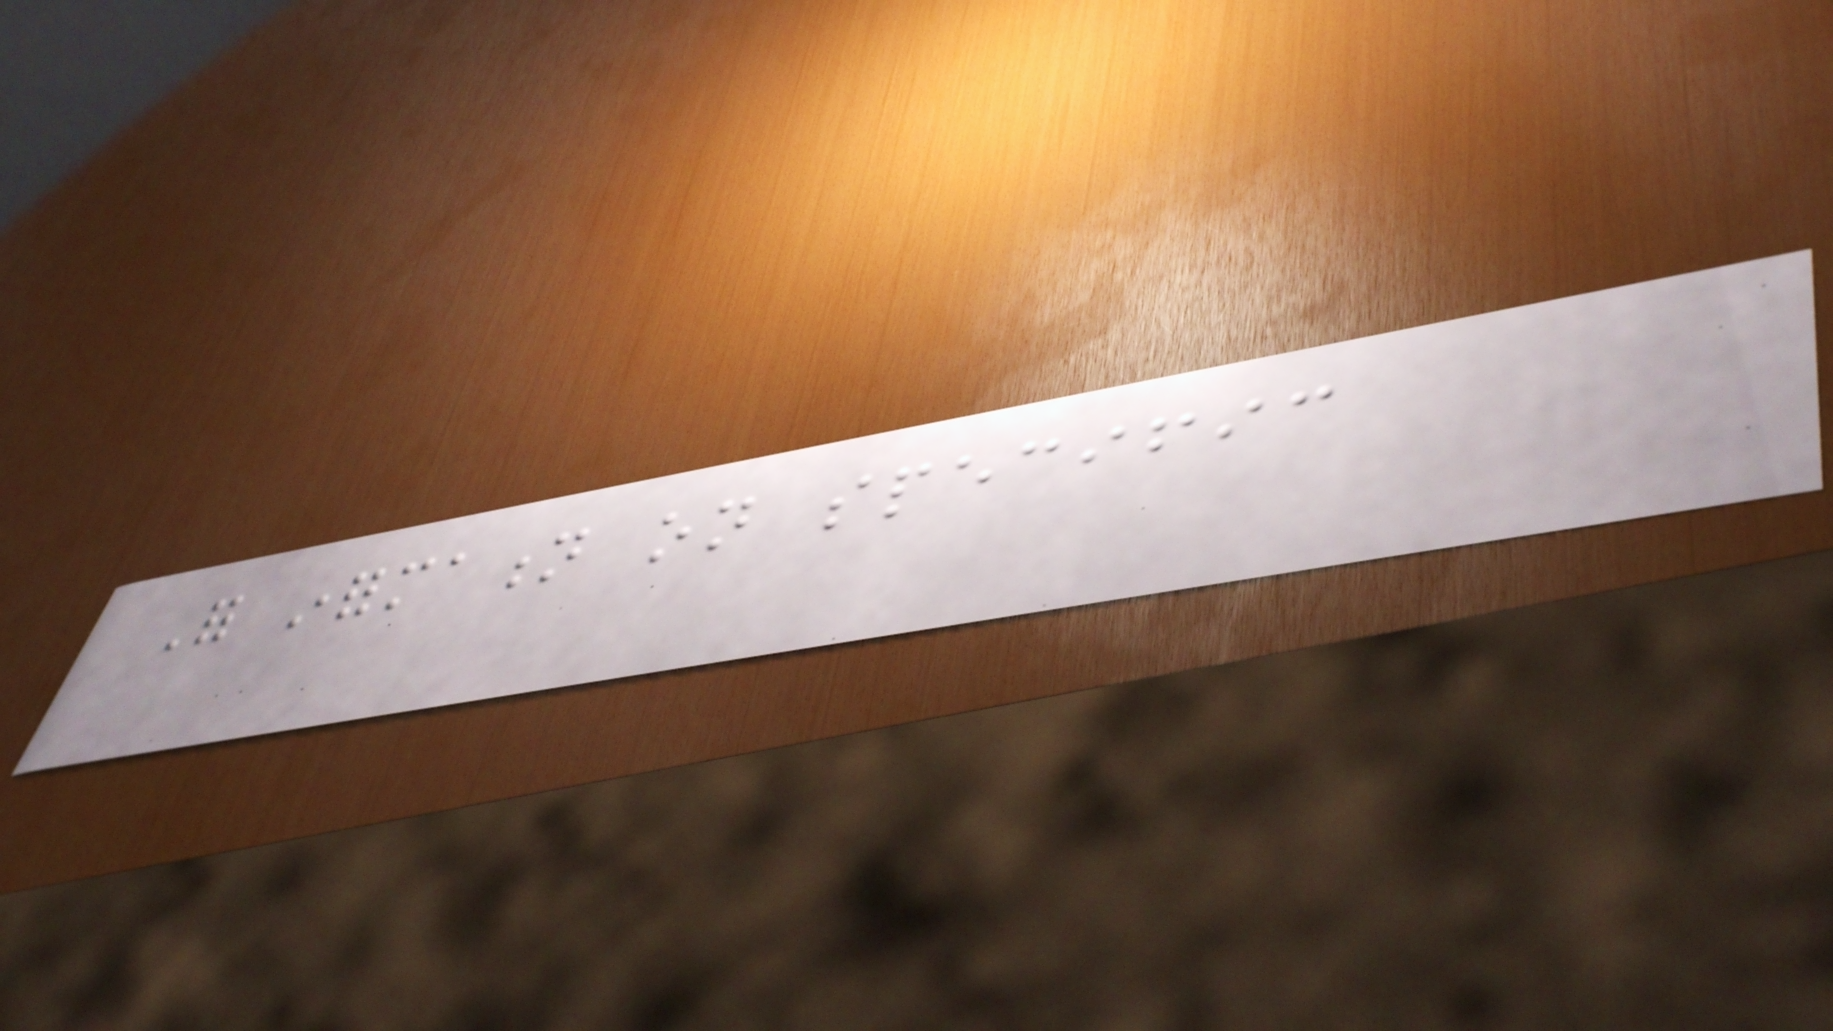For information on specific
